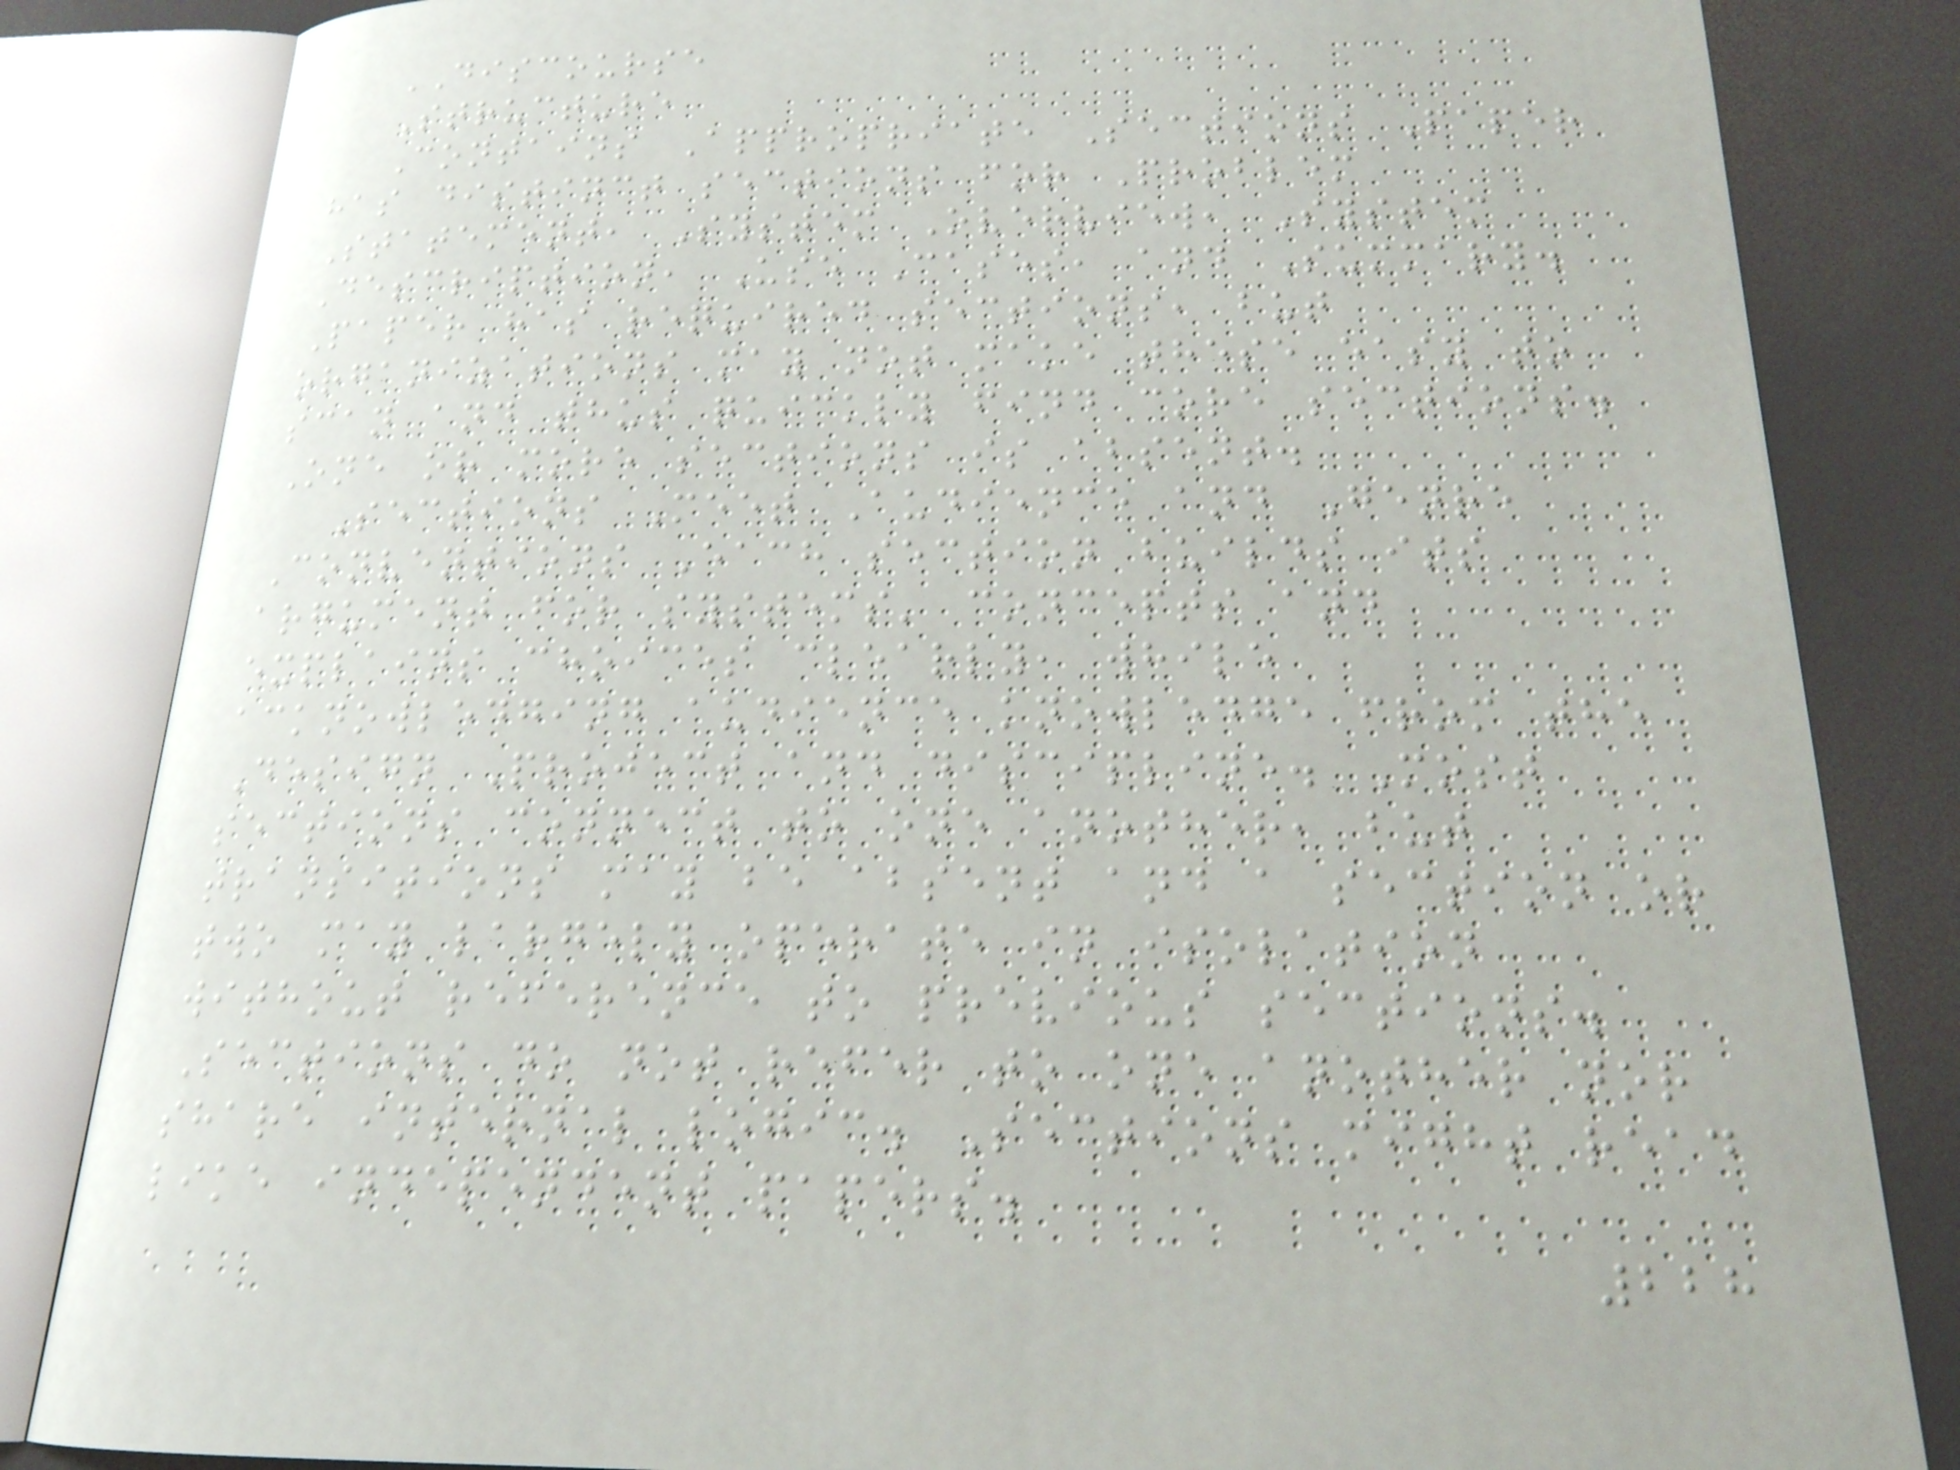DISCOURSE
Structure
Contains Appropriate Sections Paper
has distinct sections for Problem
Statement, System Overview, System
Description, Use Cases, and Summary.
Paper has required sections, but
organizations may not make these easy to
scan and thus quickly find core sections.
One or more sections is absent.
Sections Meet Audience and Genre
Conventions Each section builds its
argument for systems' concepts and
explains choices clearly, while
acknowledging audience knowledge from the
Design Project and discipline. Most
sections connect to one another, but
transitions may be absent and a section or
two may largely operate in isolation
without reference to previous sections.
Sections do not refer to one another nor
share internal logic. Sections might read
like independent papers.
228
